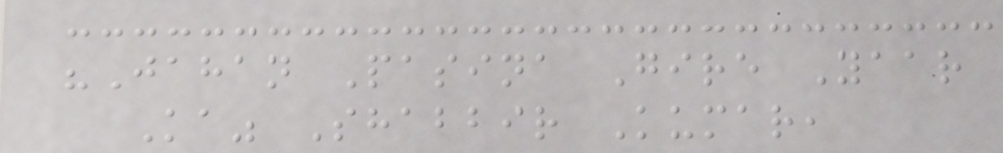"Jahan Pasina Gire Yaar
Ka" Shabbir Kumar,
